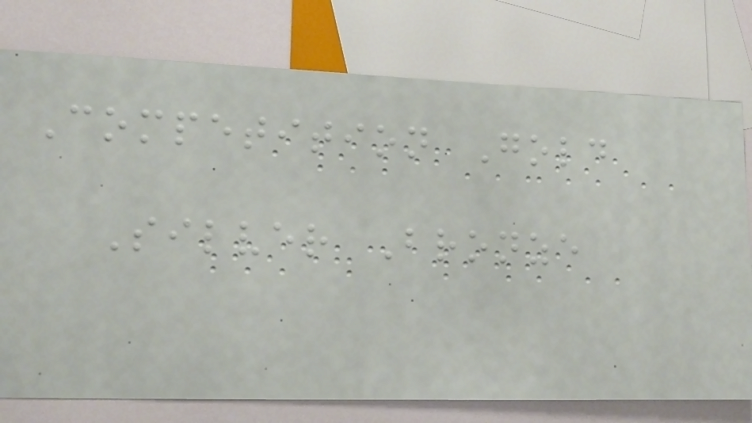Competition Gold
Silver Bronze
